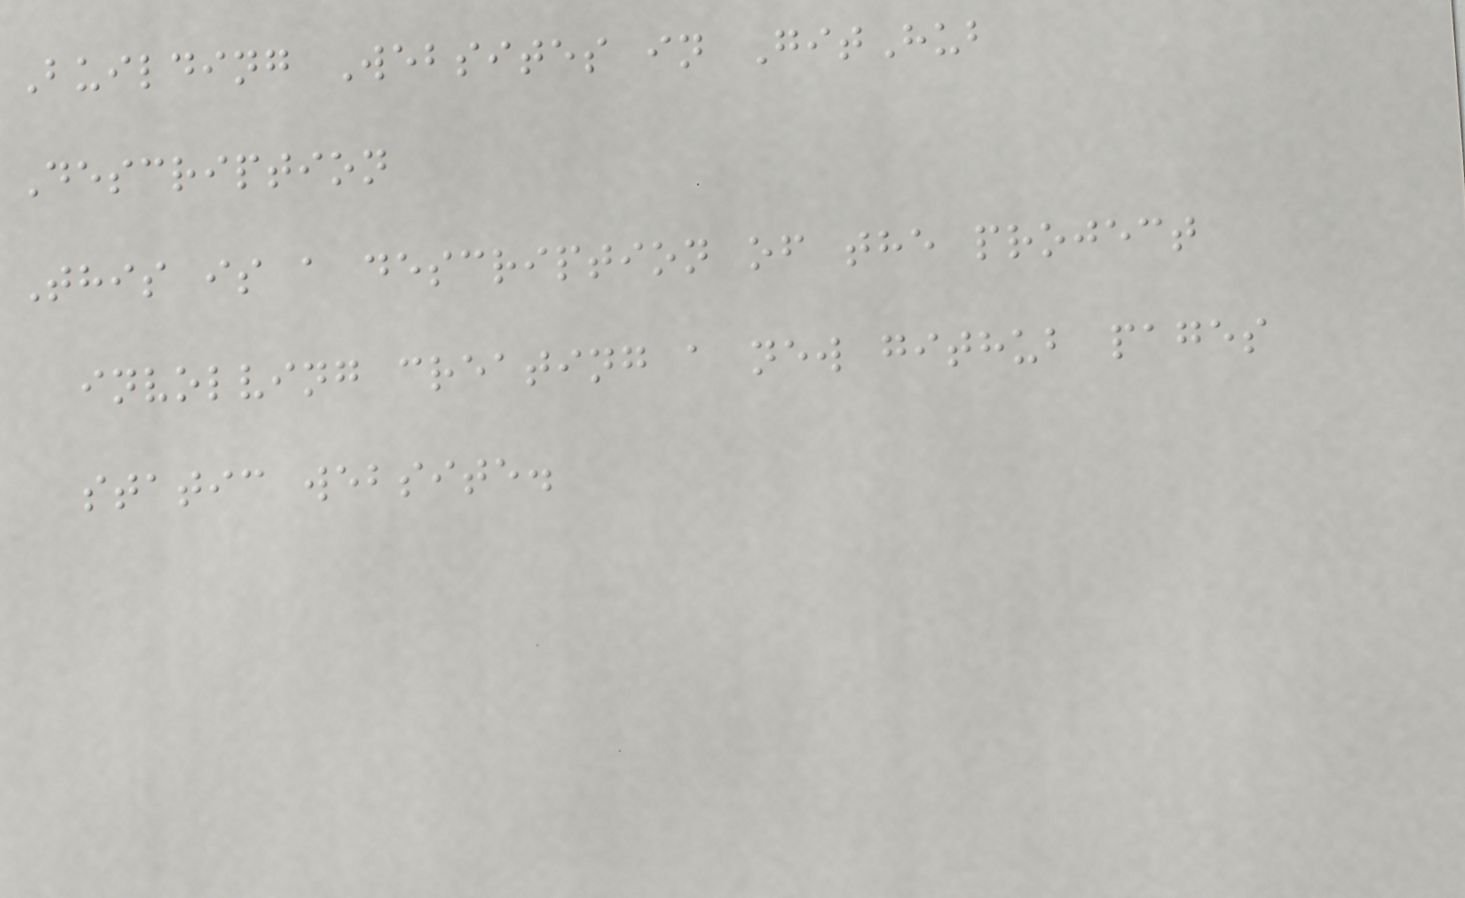Building Websites in GitHub
Description
This is a description of the project
involving creating a new github pages
static website.
